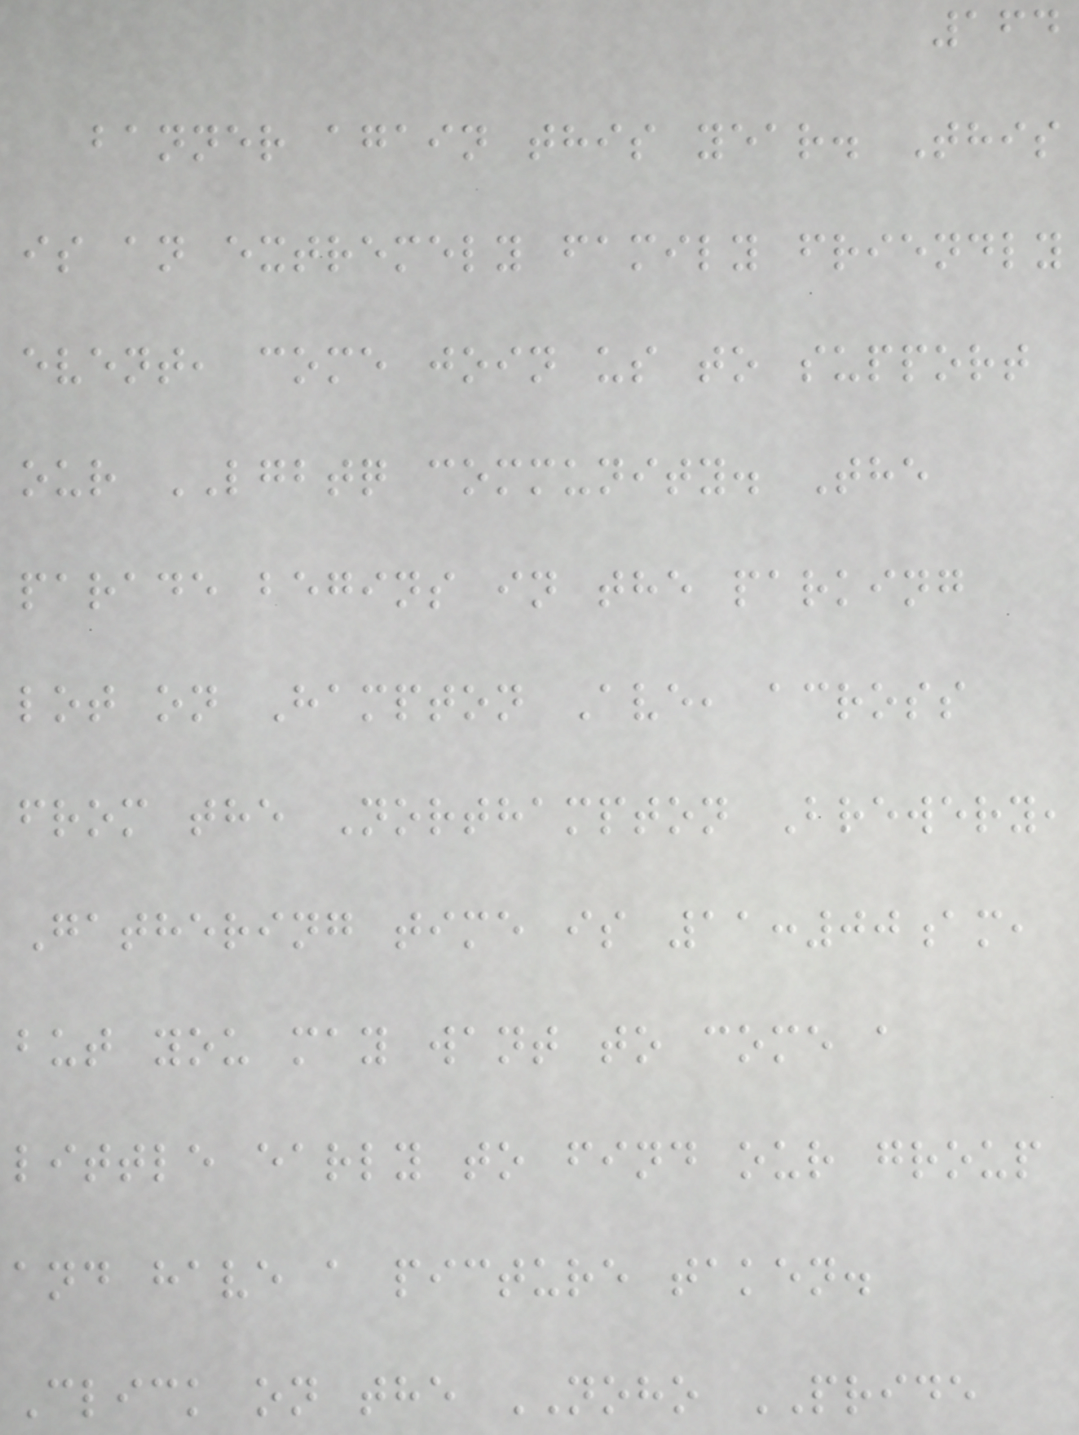164
banner again this year. This
is an extremely family friendly
event, come join us to support
our LGBTQ community. The
parade begins in the parking
lot on Hampton Ave, across
from the Northampton Brewery,
Gathering time is 11:00am,
but you may want to come a
little early to find our group
and have a picture taken.
Click on the NOHO PRIDE
